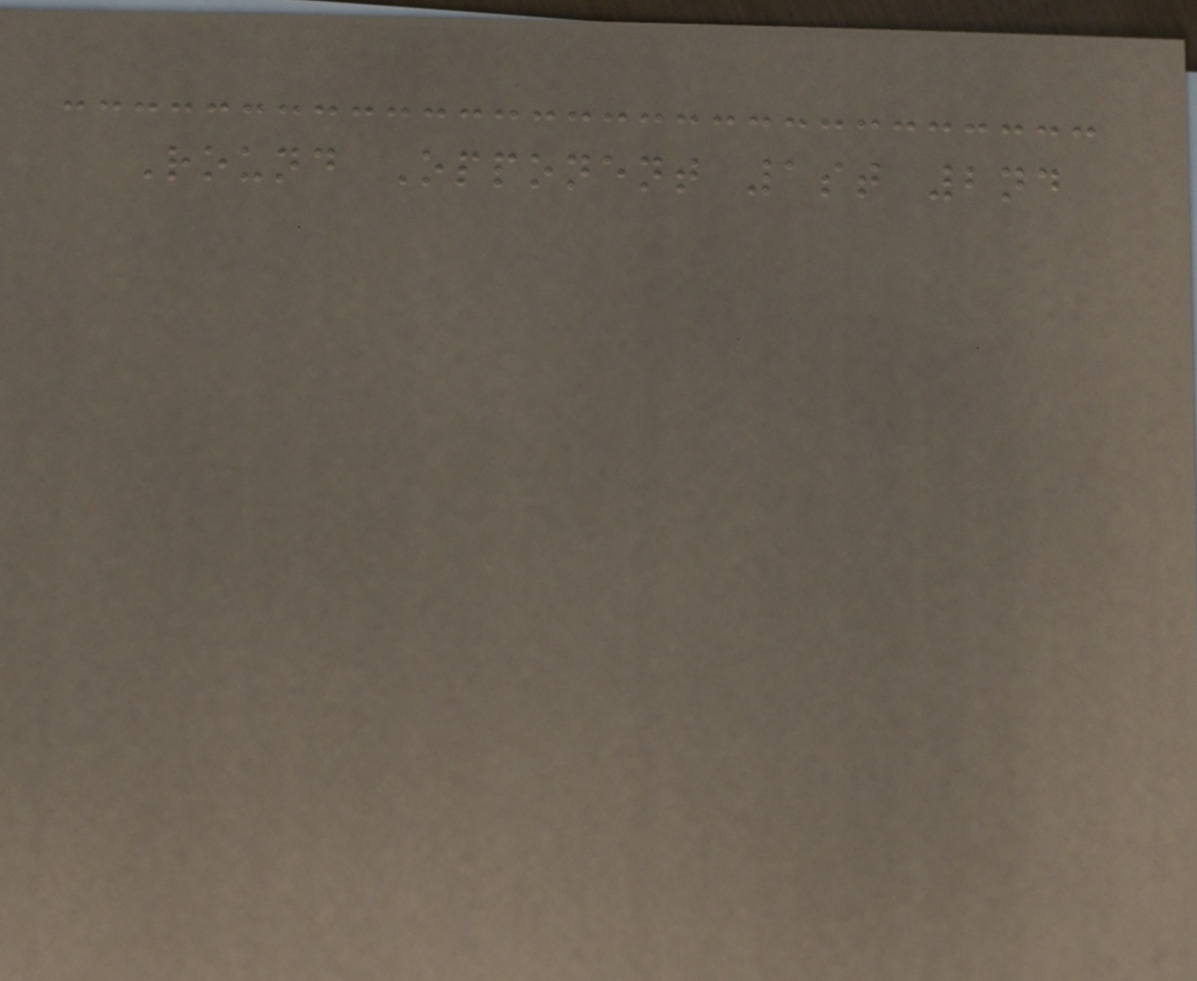Round Opponent 1st 2nd
